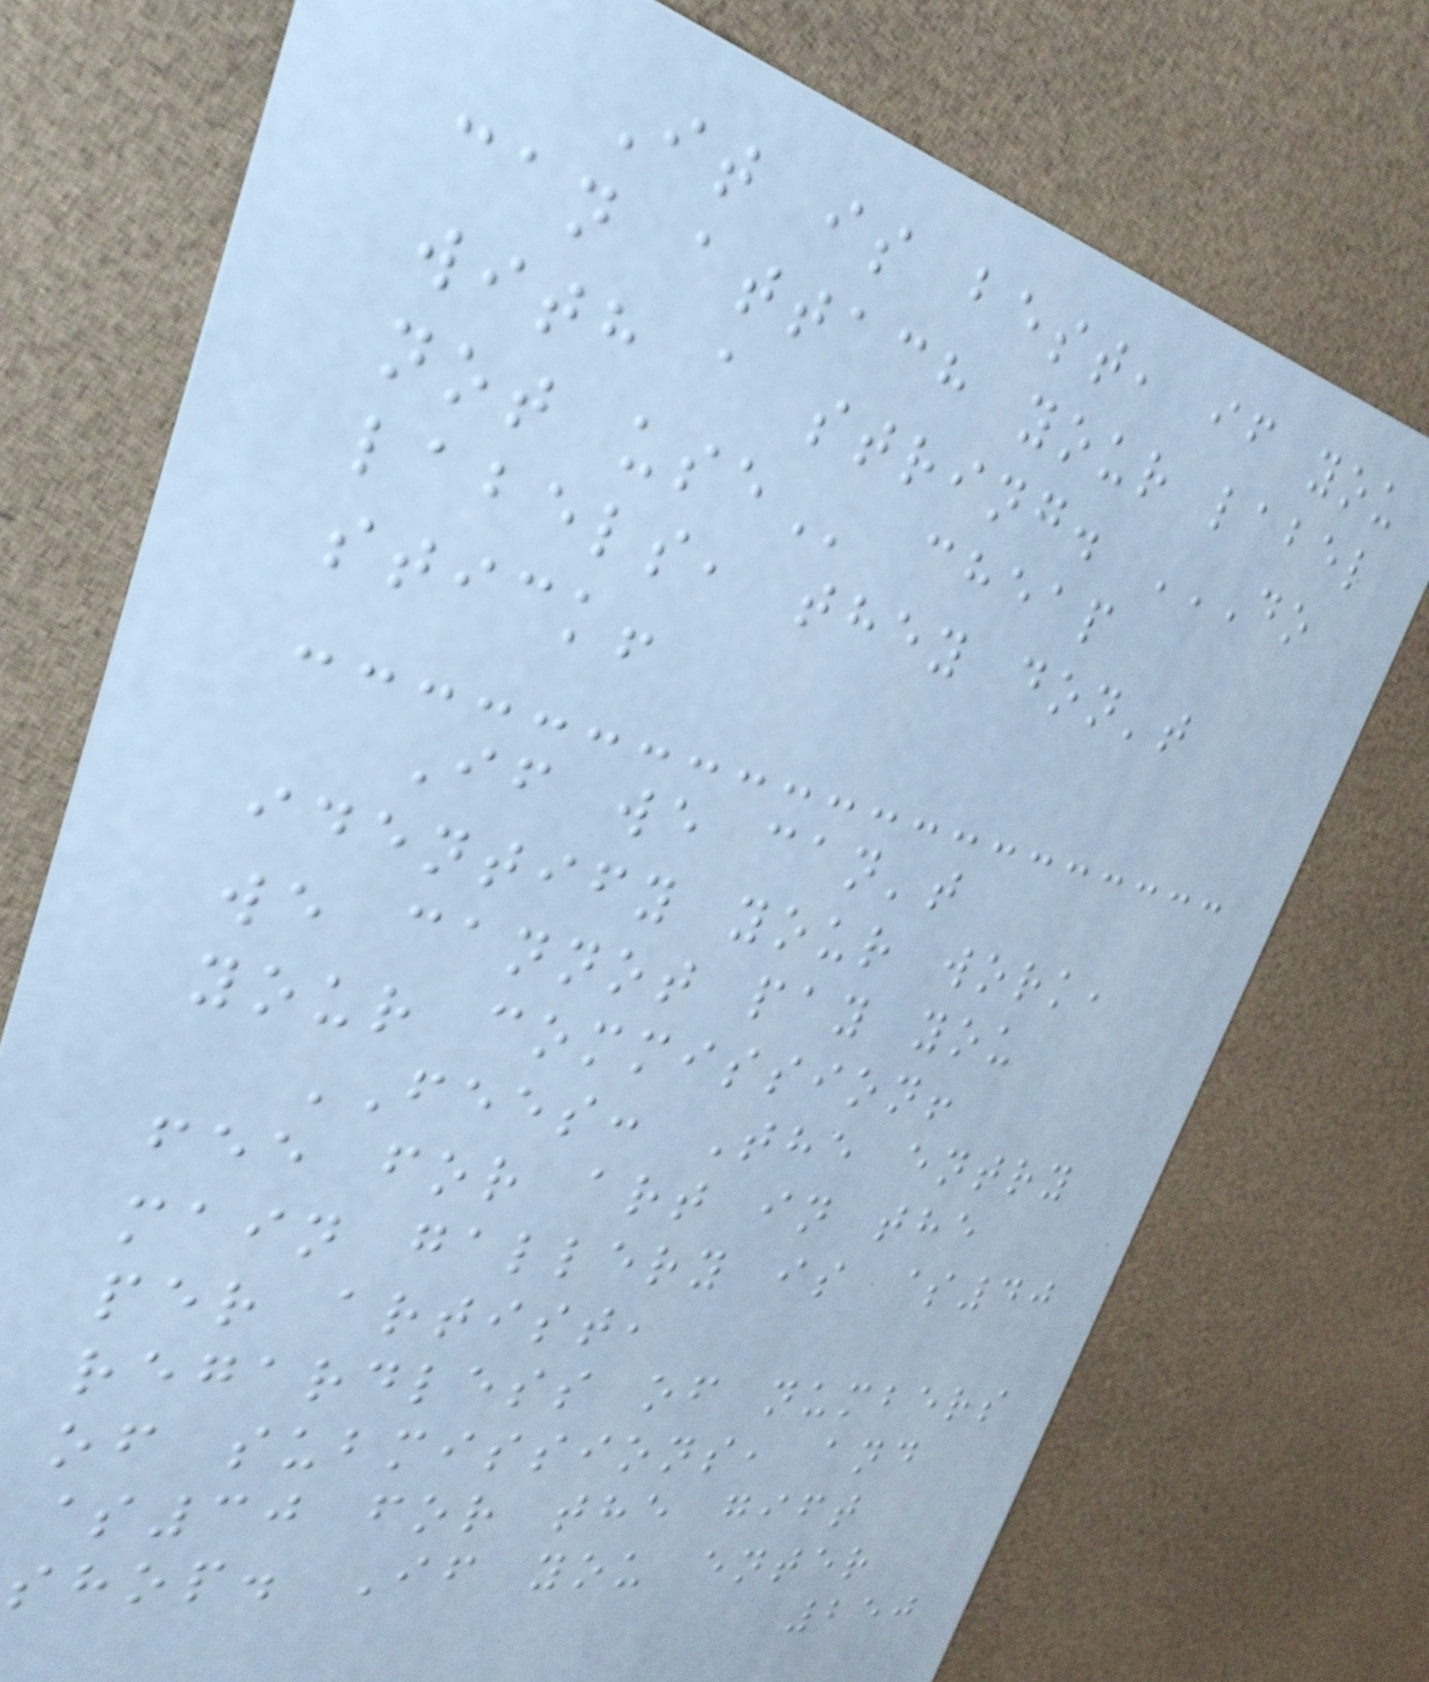It is best, if you
can attach your label
with a string. DO
NOT USE cheap
labels, they don't
stick!
If we can't
identify your work,
we cannot pay you
your commission!
FEES: The entry
fee for art in the
main gallery is $40
per artist,
regardless of numbers
of submissions, and
$30 for the gift
shop. If you enter
250
